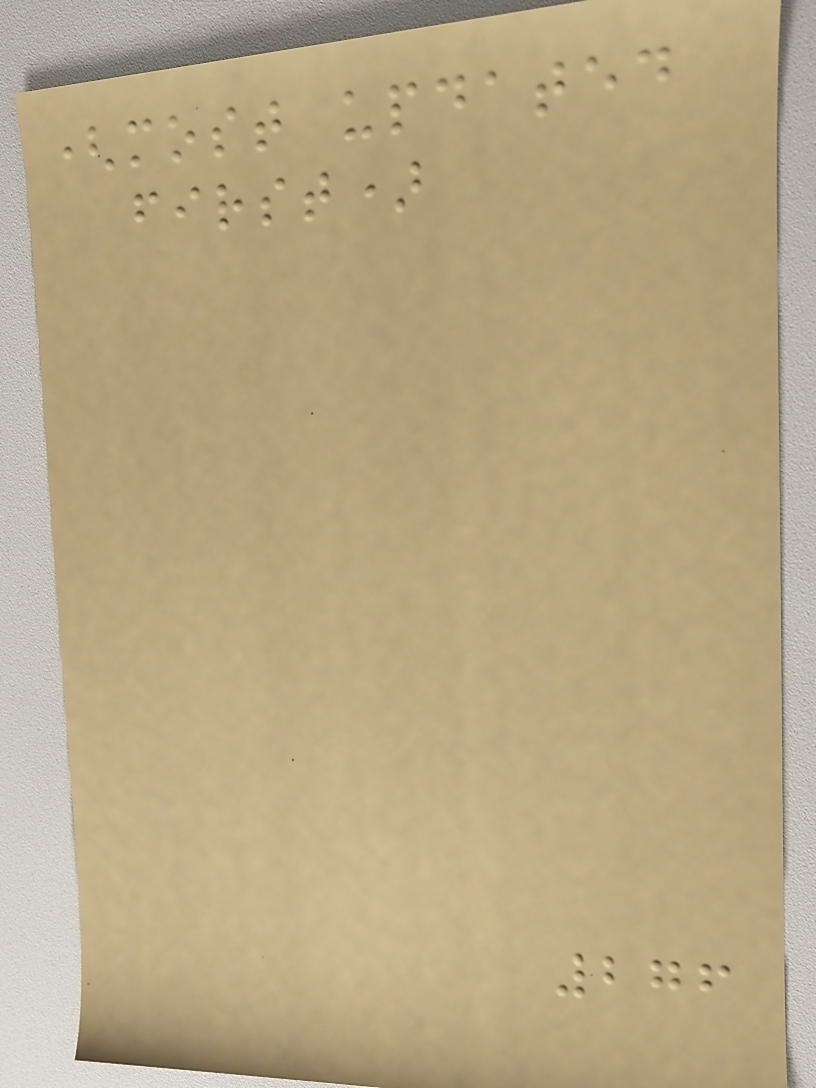(most updated
first)
276
